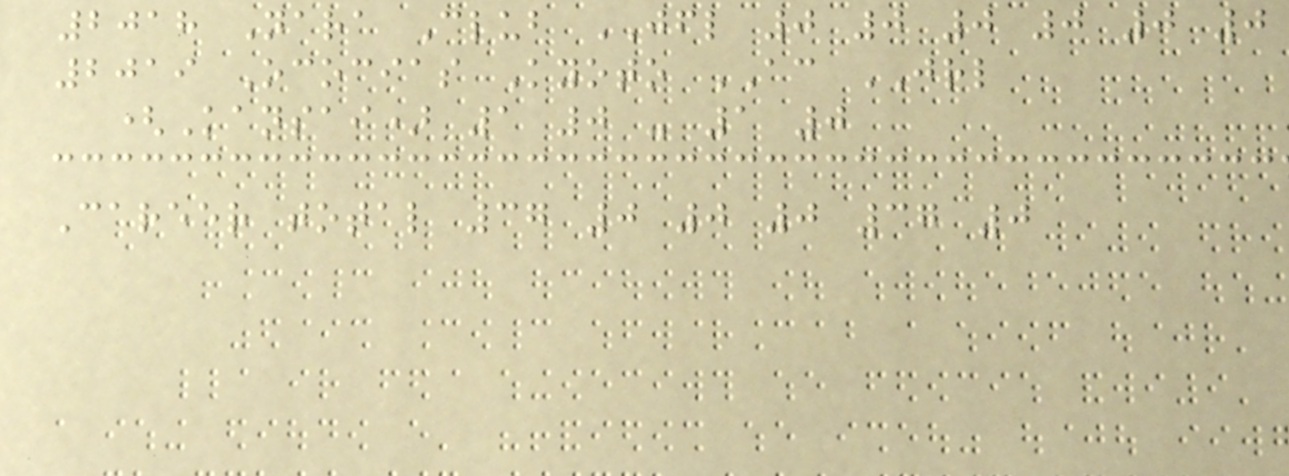2018 Nara Club JFL 0 0 0 0 0 0
2019 Ococias Kyoto AC JRL
(Kansai) 1 0 - 1 0
Career total 37 0 0 0 37 0
